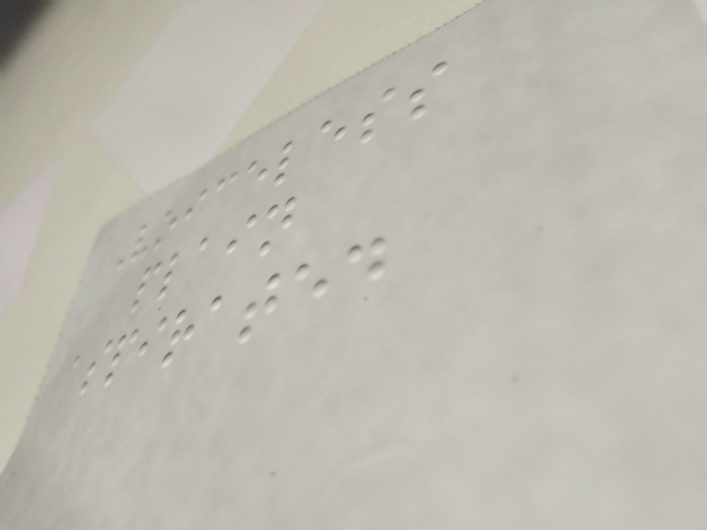Voiceless
plain
aspirated
